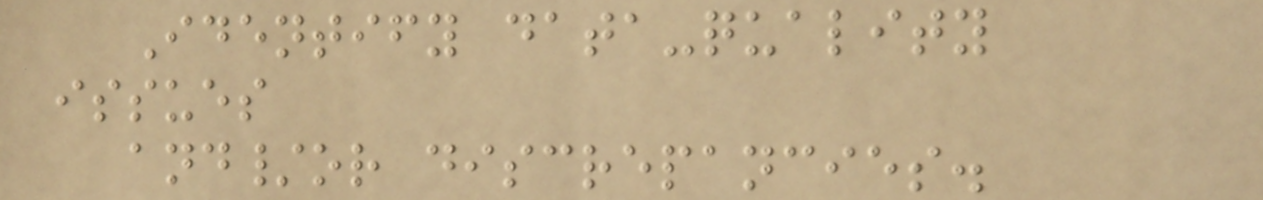Identify data-quality
issues
and/or discrepancies.
